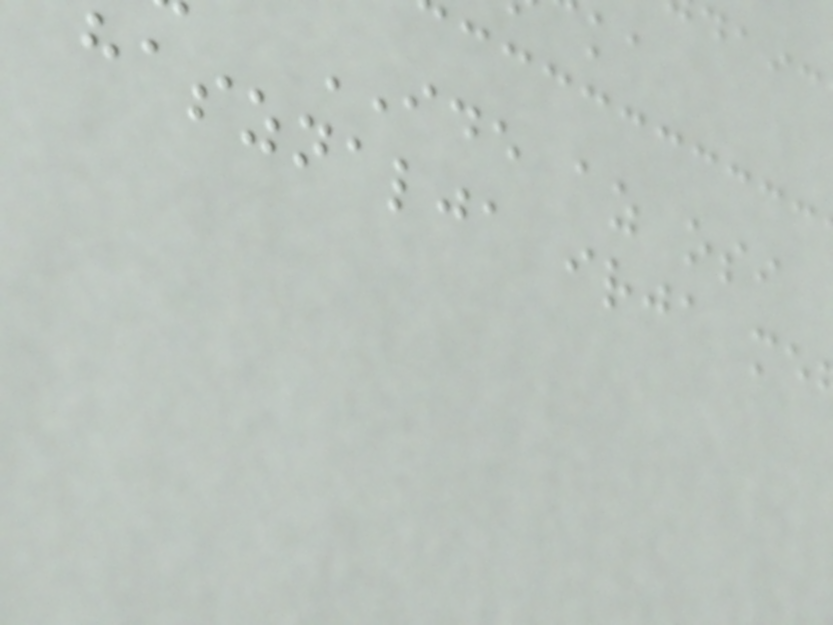IDE az osi
hasznalja irja me
